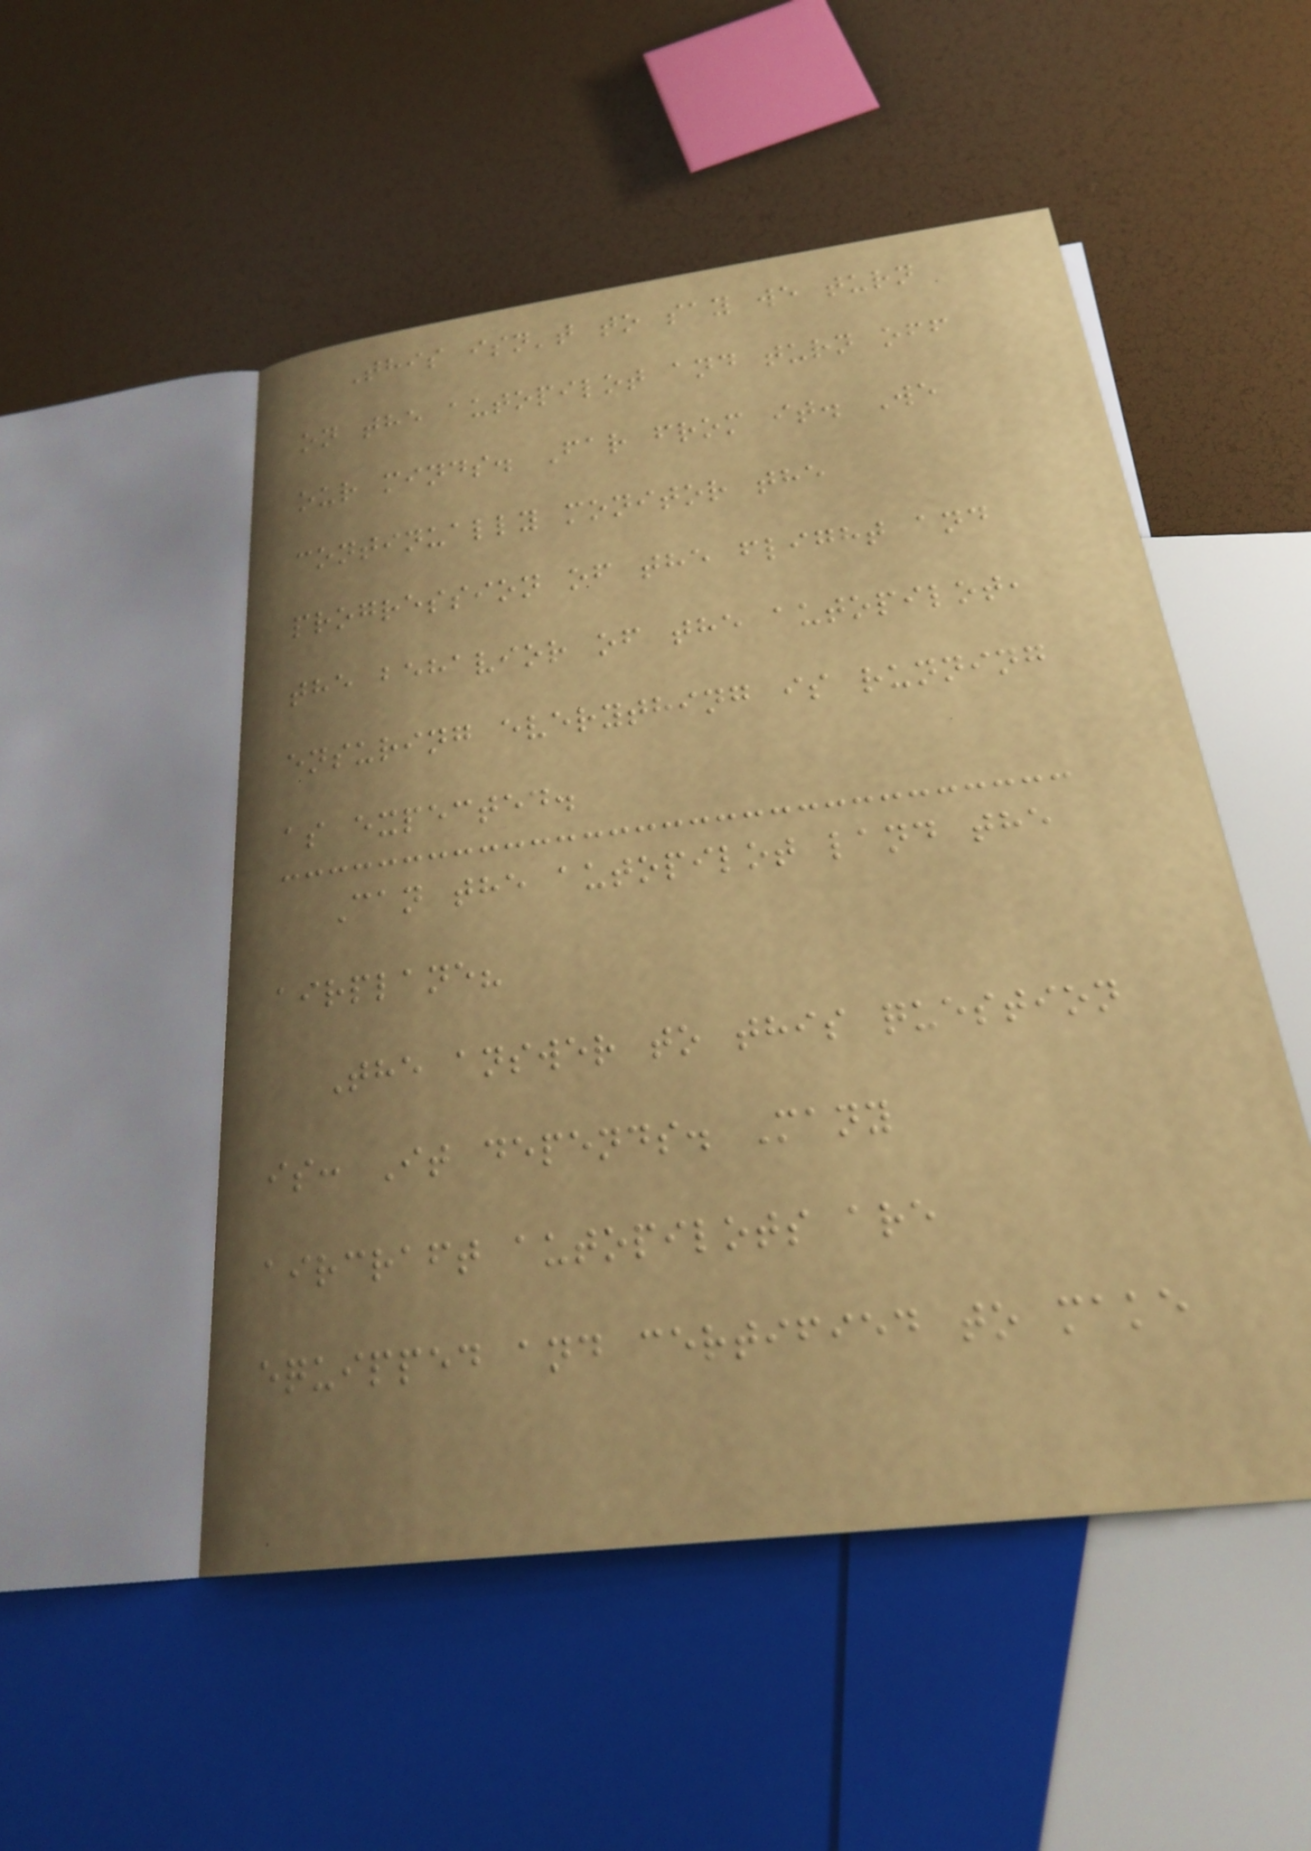This isn't to say we turn
on the autopilot and turn off
our minds. Far from it. We
continually monitor the
progression of the flight and
the behavior of the autopilot,
ensuring everything is running
as expected.
Can the autopilot land the
airplane?
The answer to this question
is: It depends. Many
aircraft autopilots are
equipped and certified to make
